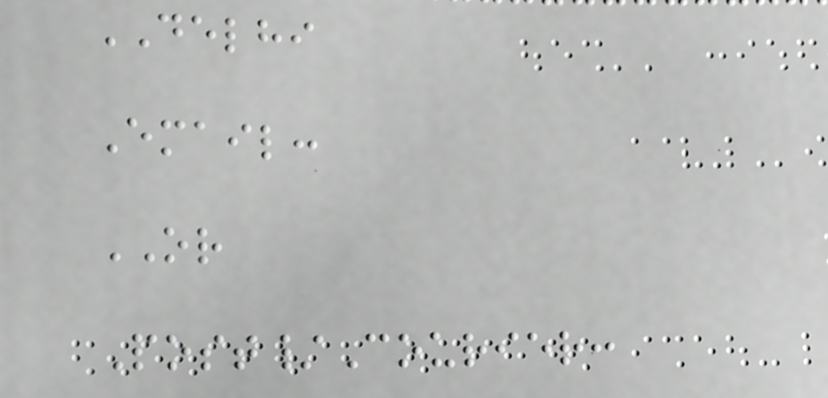DELHI
Email:
OR
Post/Courier:
